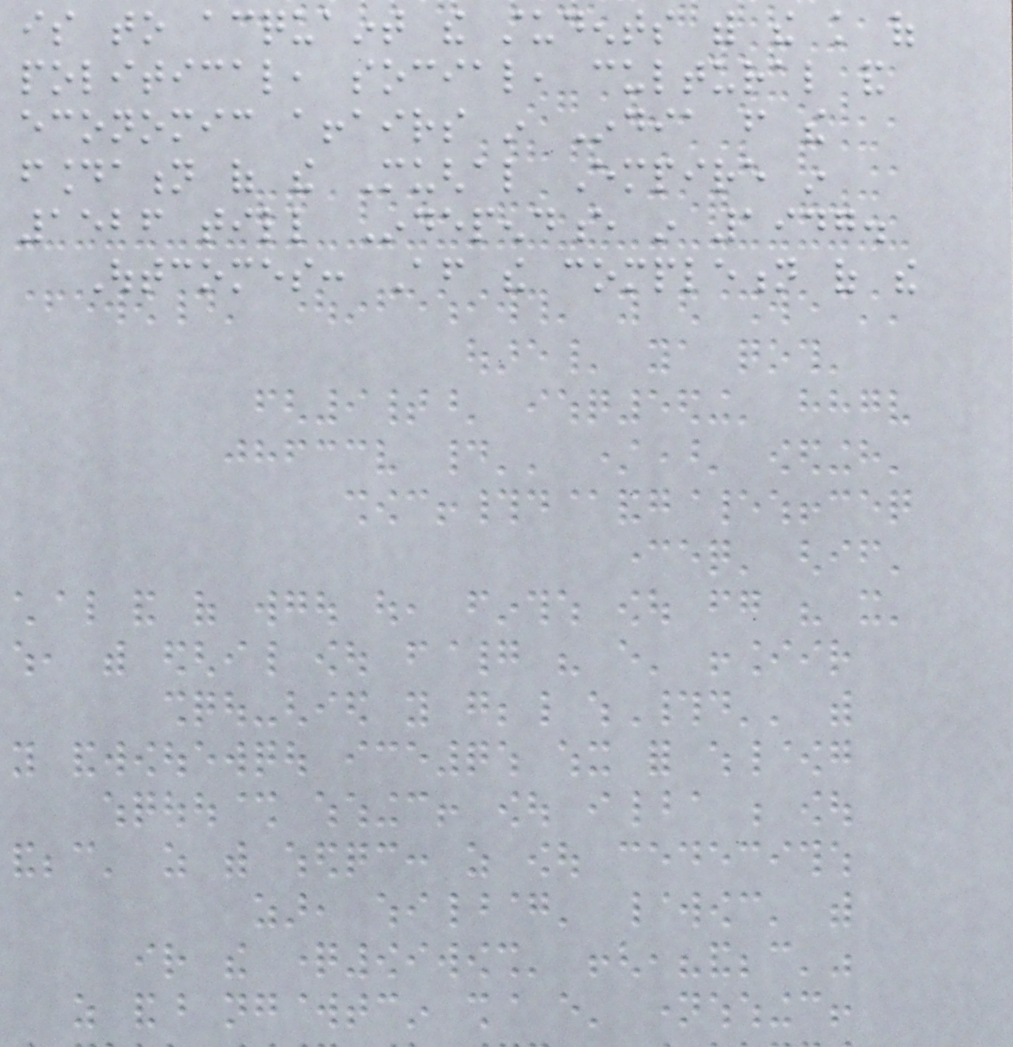is to acquaint the students with the knowledge of
political, social, cultural and
economic affairs in India from the
foundation of the Mughal Empire in
1526 till Independence in 1947.
Outcomes: After the completion of the
